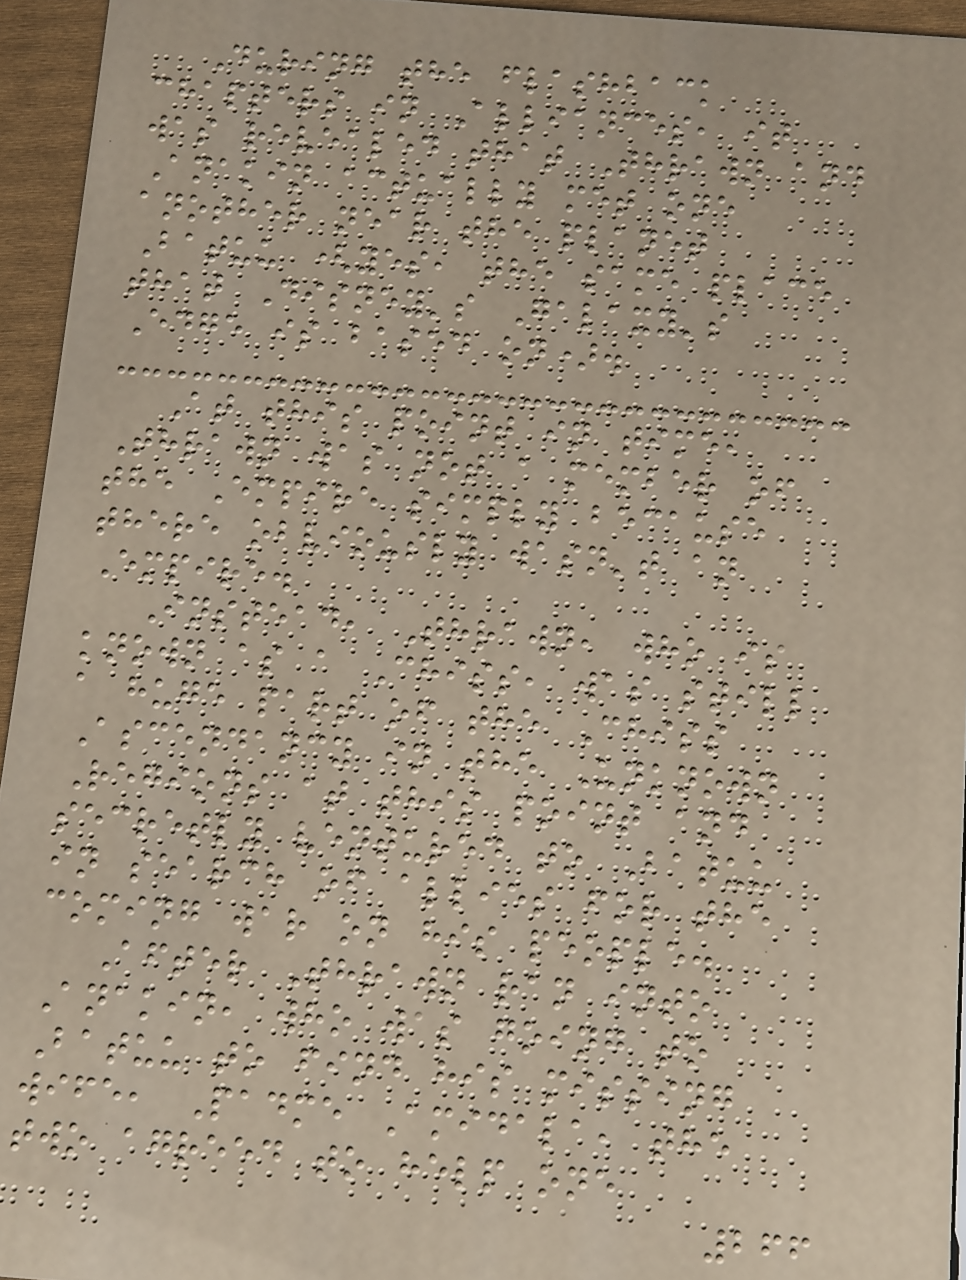During the flashback
chapters in Alliances, it
was revealed that Thrawn and
Anakin actually met one
another near the planet
Batuu (yes, the same place
that Disney's Galaxy's
Edge is based on).
At this point in time,
Thrawn was not a member of
the Empire simply because
there obviously wasn't an
Empire.
Instead, Thrawn, who is
known as a Chiss, was still
a huge part of the Chiss
Ascendancy in the Unknown
Regions at this point and
secretly ventured to Batuu
in search of allies for the
coming war on his people.
After Thrawn ran into
Anakin, who was going to
Batuu to find his missing
wife, Padme Amidala, the
two agreed to help one
266
